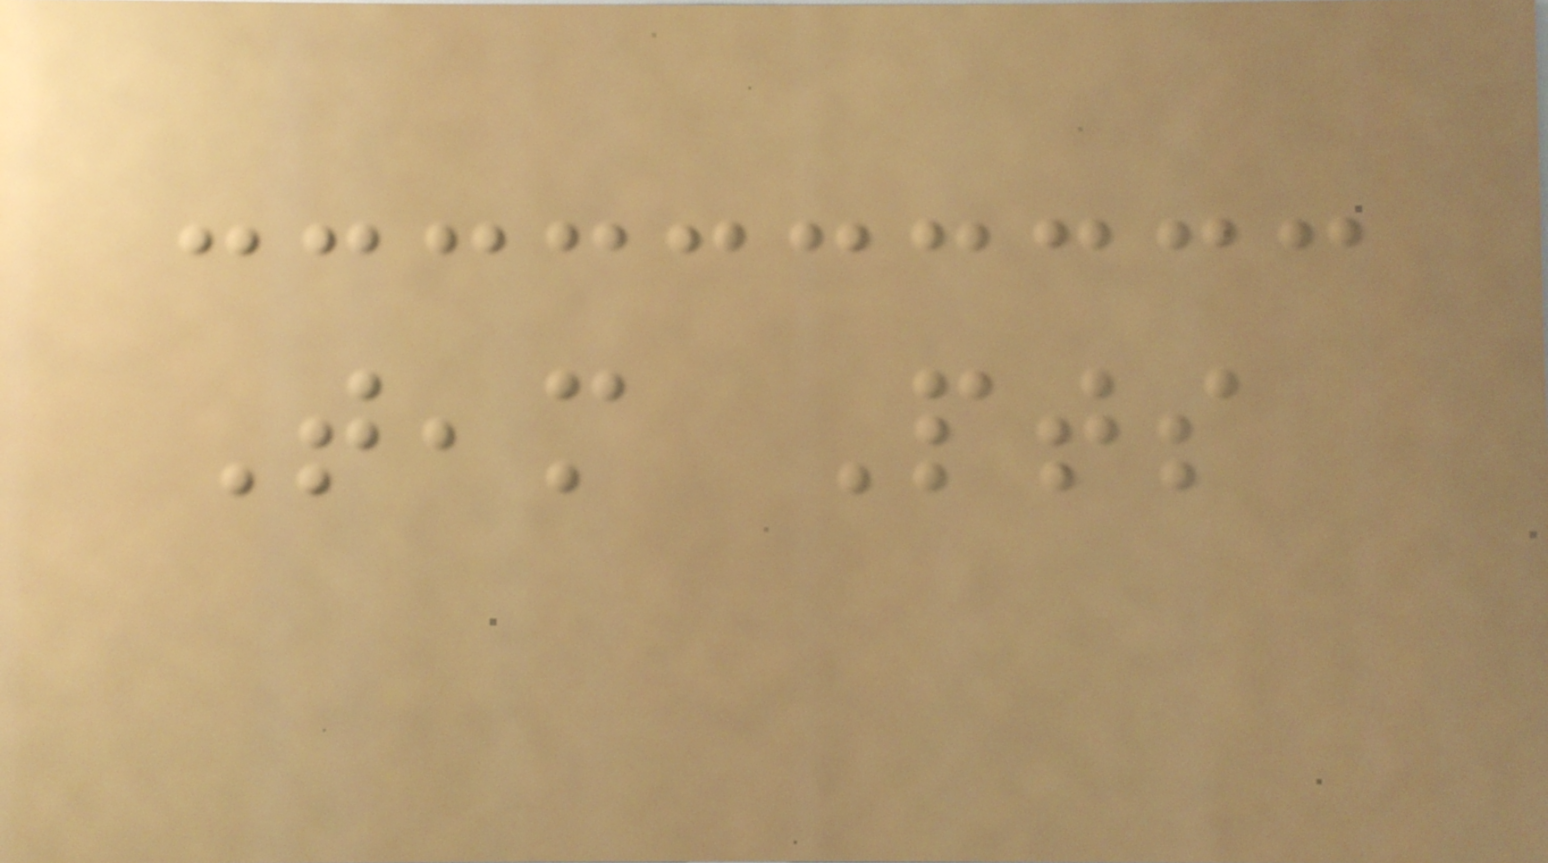Team Pts
